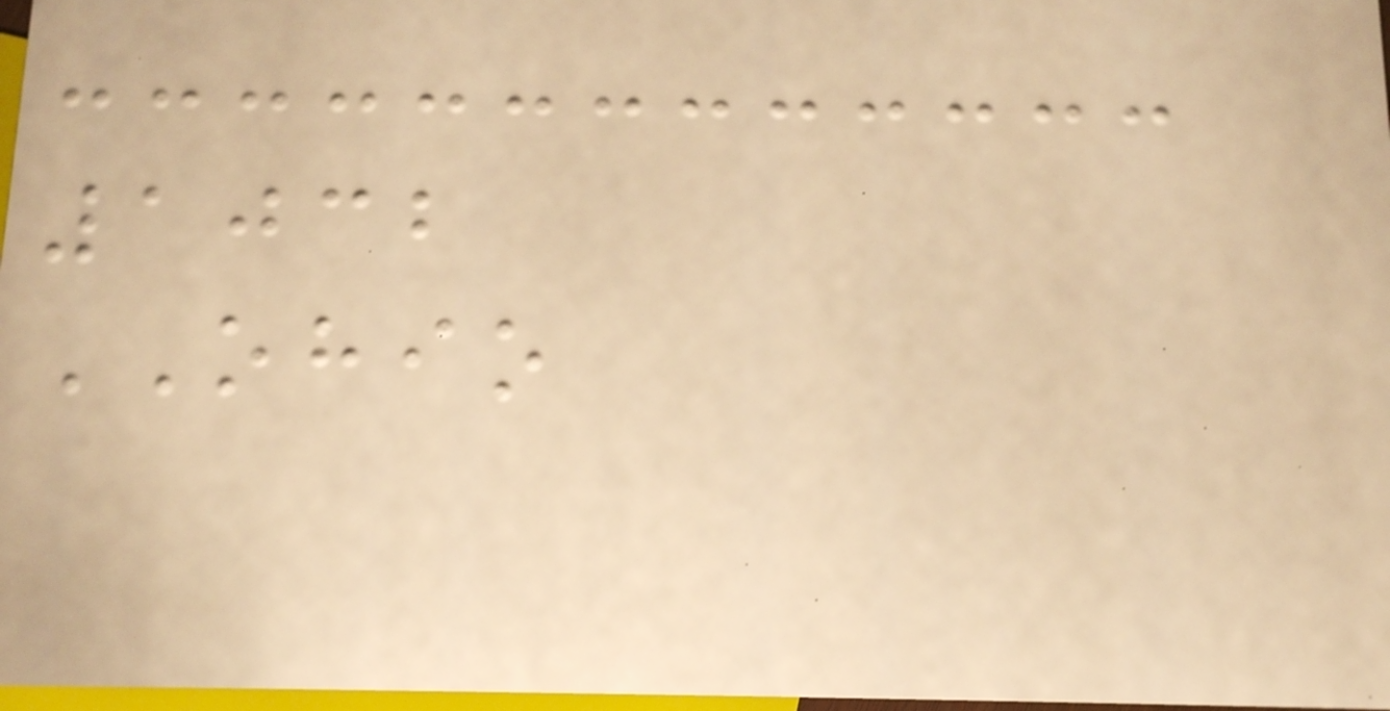1032
OHIO
